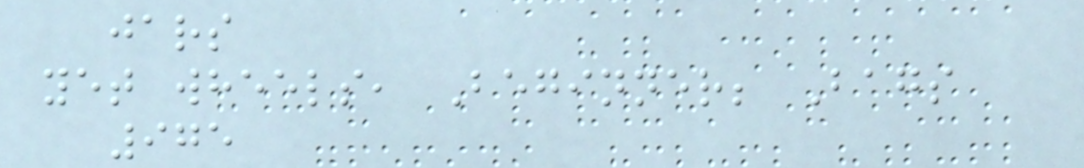jars
yet wheels, Beginner; Bags
975
